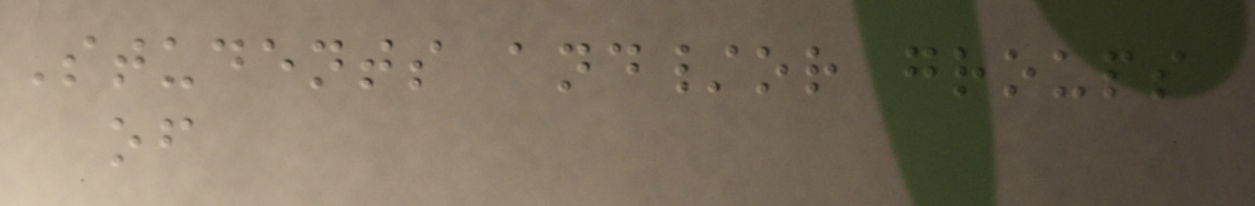Students and/or groups
of
